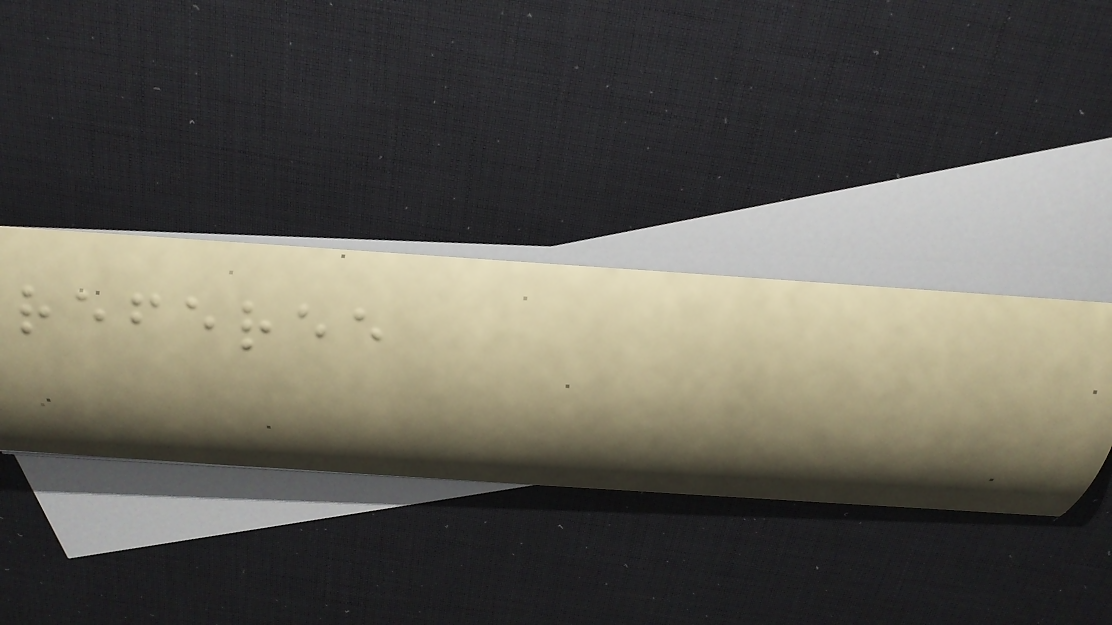referee
